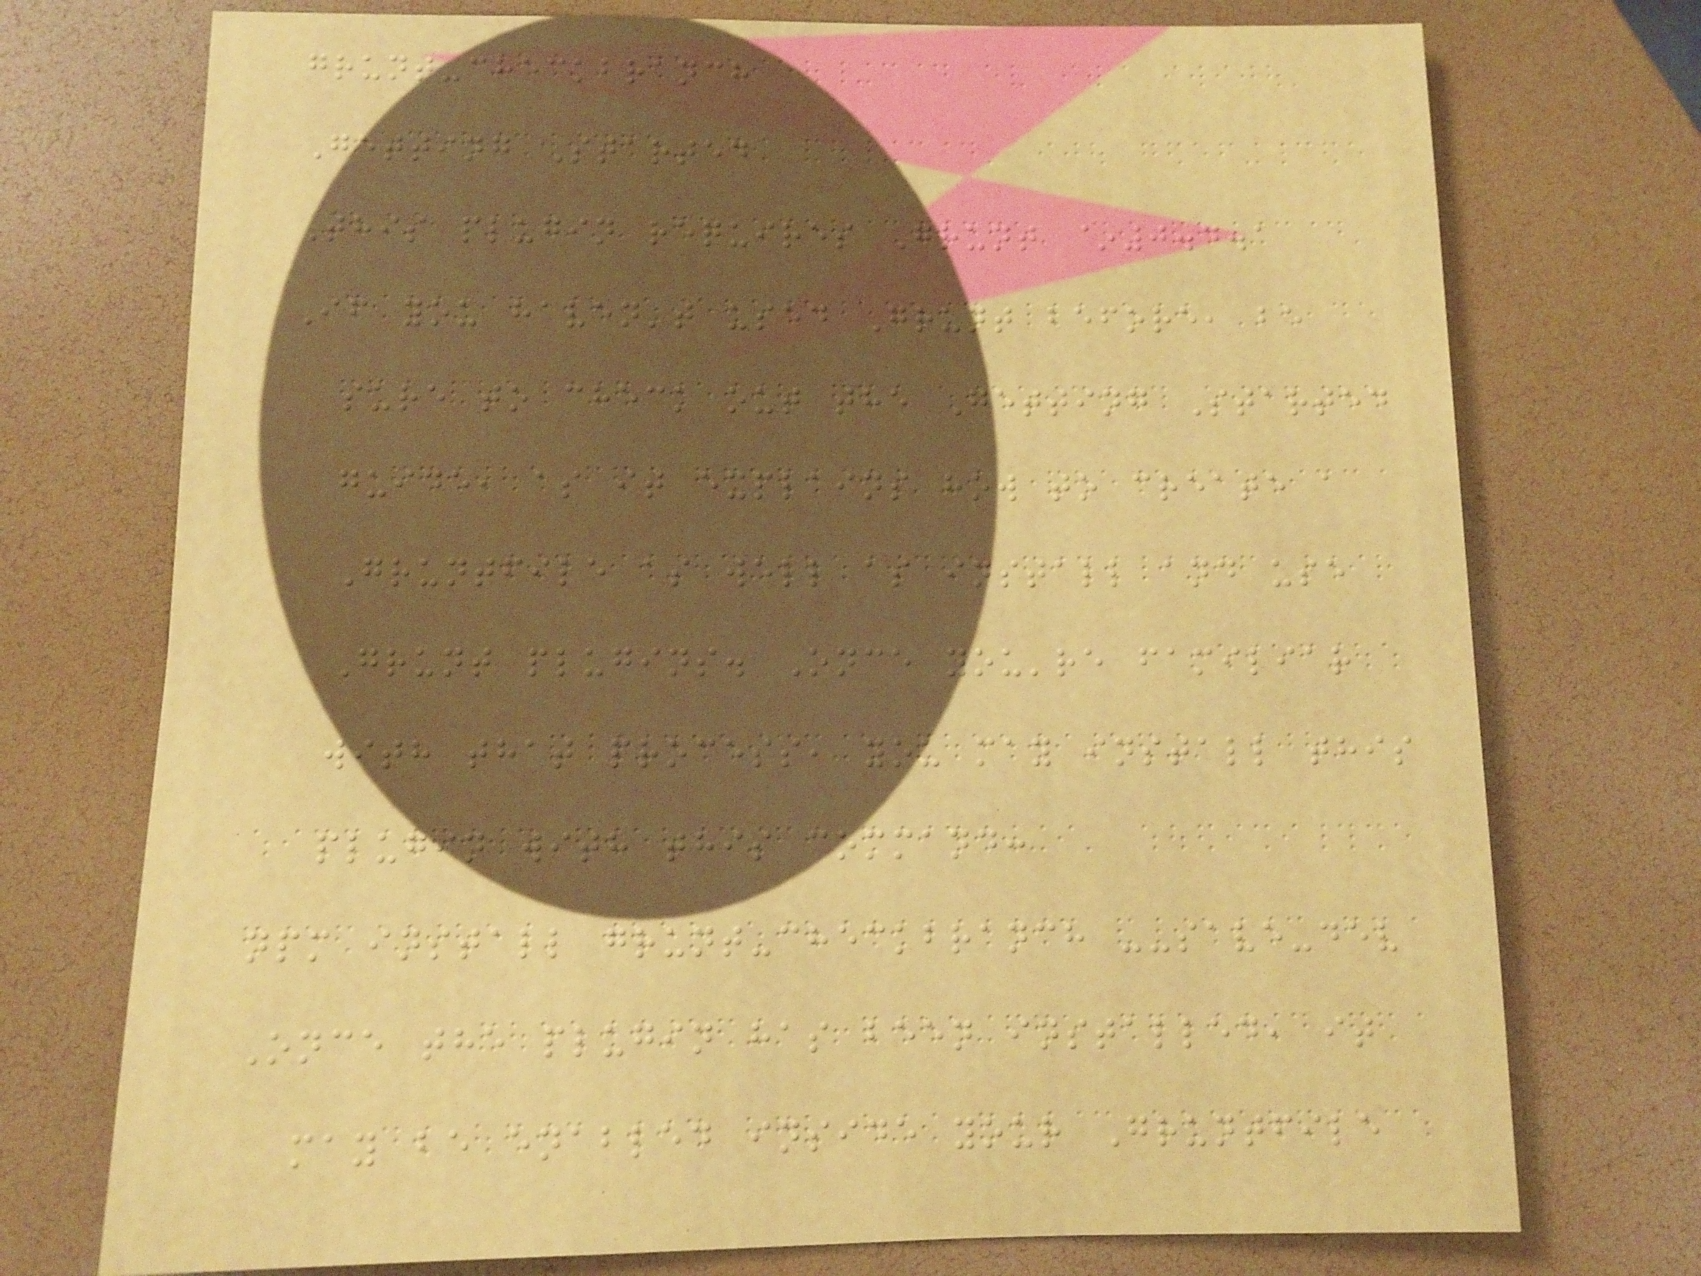grunt-checkbranch
Getting Started
This plugin requires Grunt ~0.4.1
If you haven't used Grunt before, be
sure to check out the Getting Started
guide, as it explains how to create a
Gruntfile as well as install and use
Grunt plugins. Once you're familiar
with that process, you may install this
plugin with this command:
npm install grunt-checkbranch --save-dev
Once the plugin has been installed, it
may be enabled inside your Gruntfile
